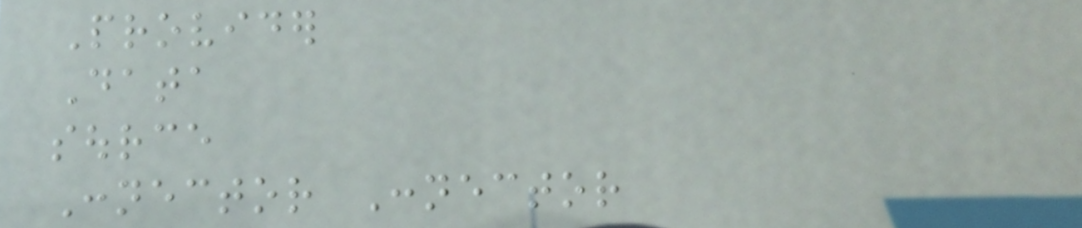Provider
Data
source
Connector Connector
